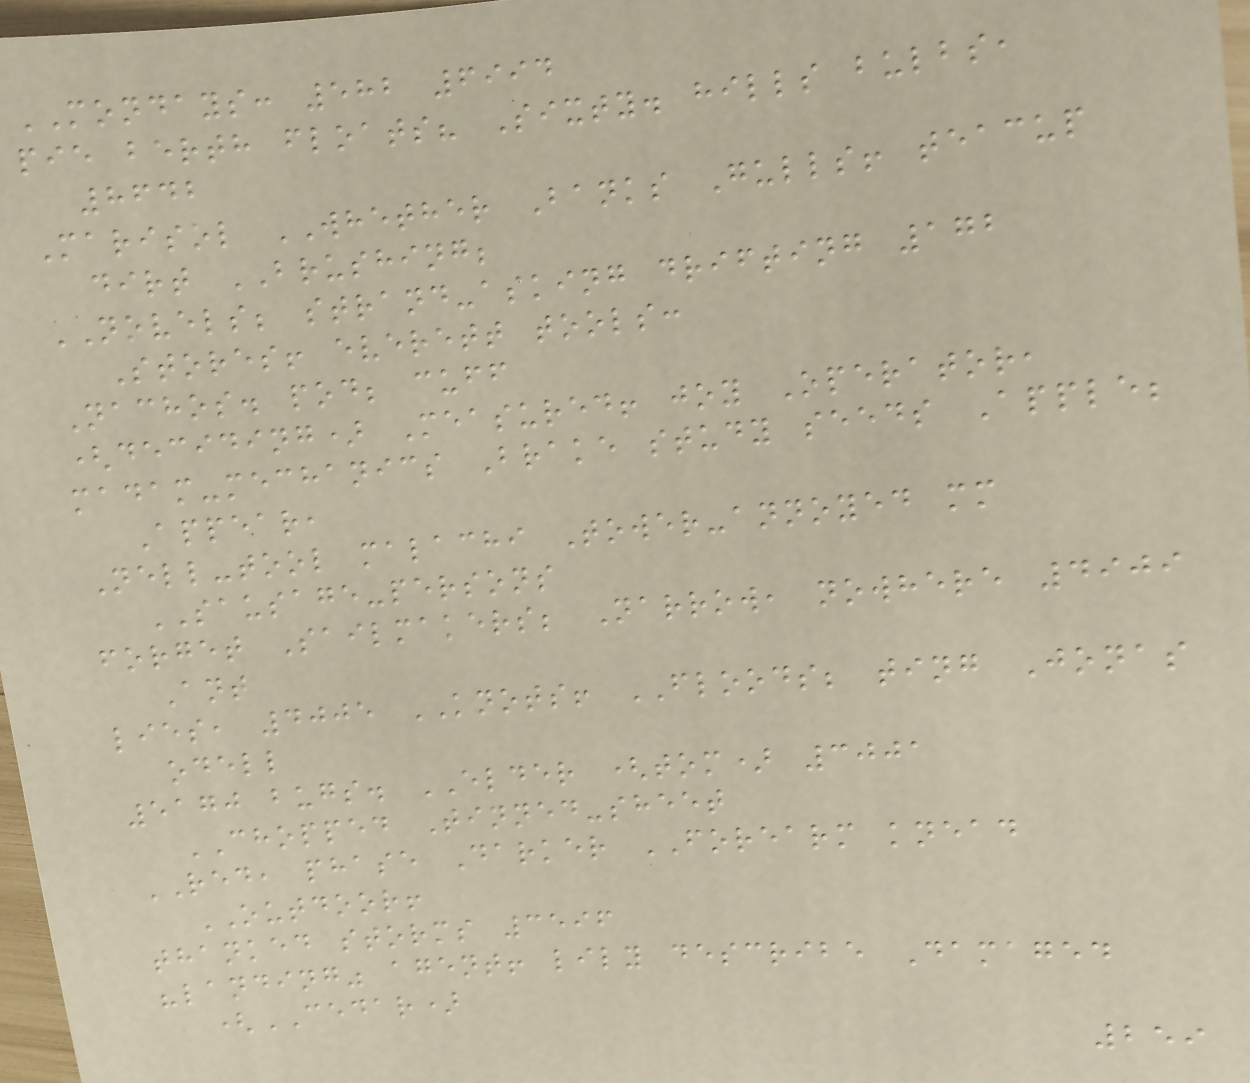MONDAYS: 582 6994
pie berth floats? Sixty. hills bulbs,
8642
Marisol WHETHER Banks Gulls! teacup
dirt BRUSHING;
NOVELS; strand-asking drifting 172
Stores! everett tools:
Nachos. pod; cuff
(deciding) Measured! joy Operator,
madam-mechanics Brake study seeds Apple;
Appear,
Nell-tool malachi Tower-annoyed mm
SAUSAGE-persons
forget Sailmakers; Narrow, nowhere 4909
Ant
lies, 4005 KNOTS! FLOODS; ting Jonas
odell
5170 bugs. ELDER (tom) 3001
CHOPPED Tinned-sheet
RED, phase Darker FOREARM knead
OUTDOOR!
thanked storms 3596
"landing" agent! lily describe Damaged
(CEDAR)
259
